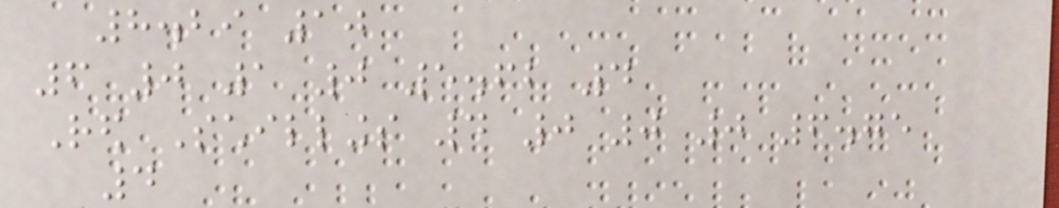8.29 10
6 0 1 0 5.62 4
Red Schillings 4 0 0 0 6.75
4
